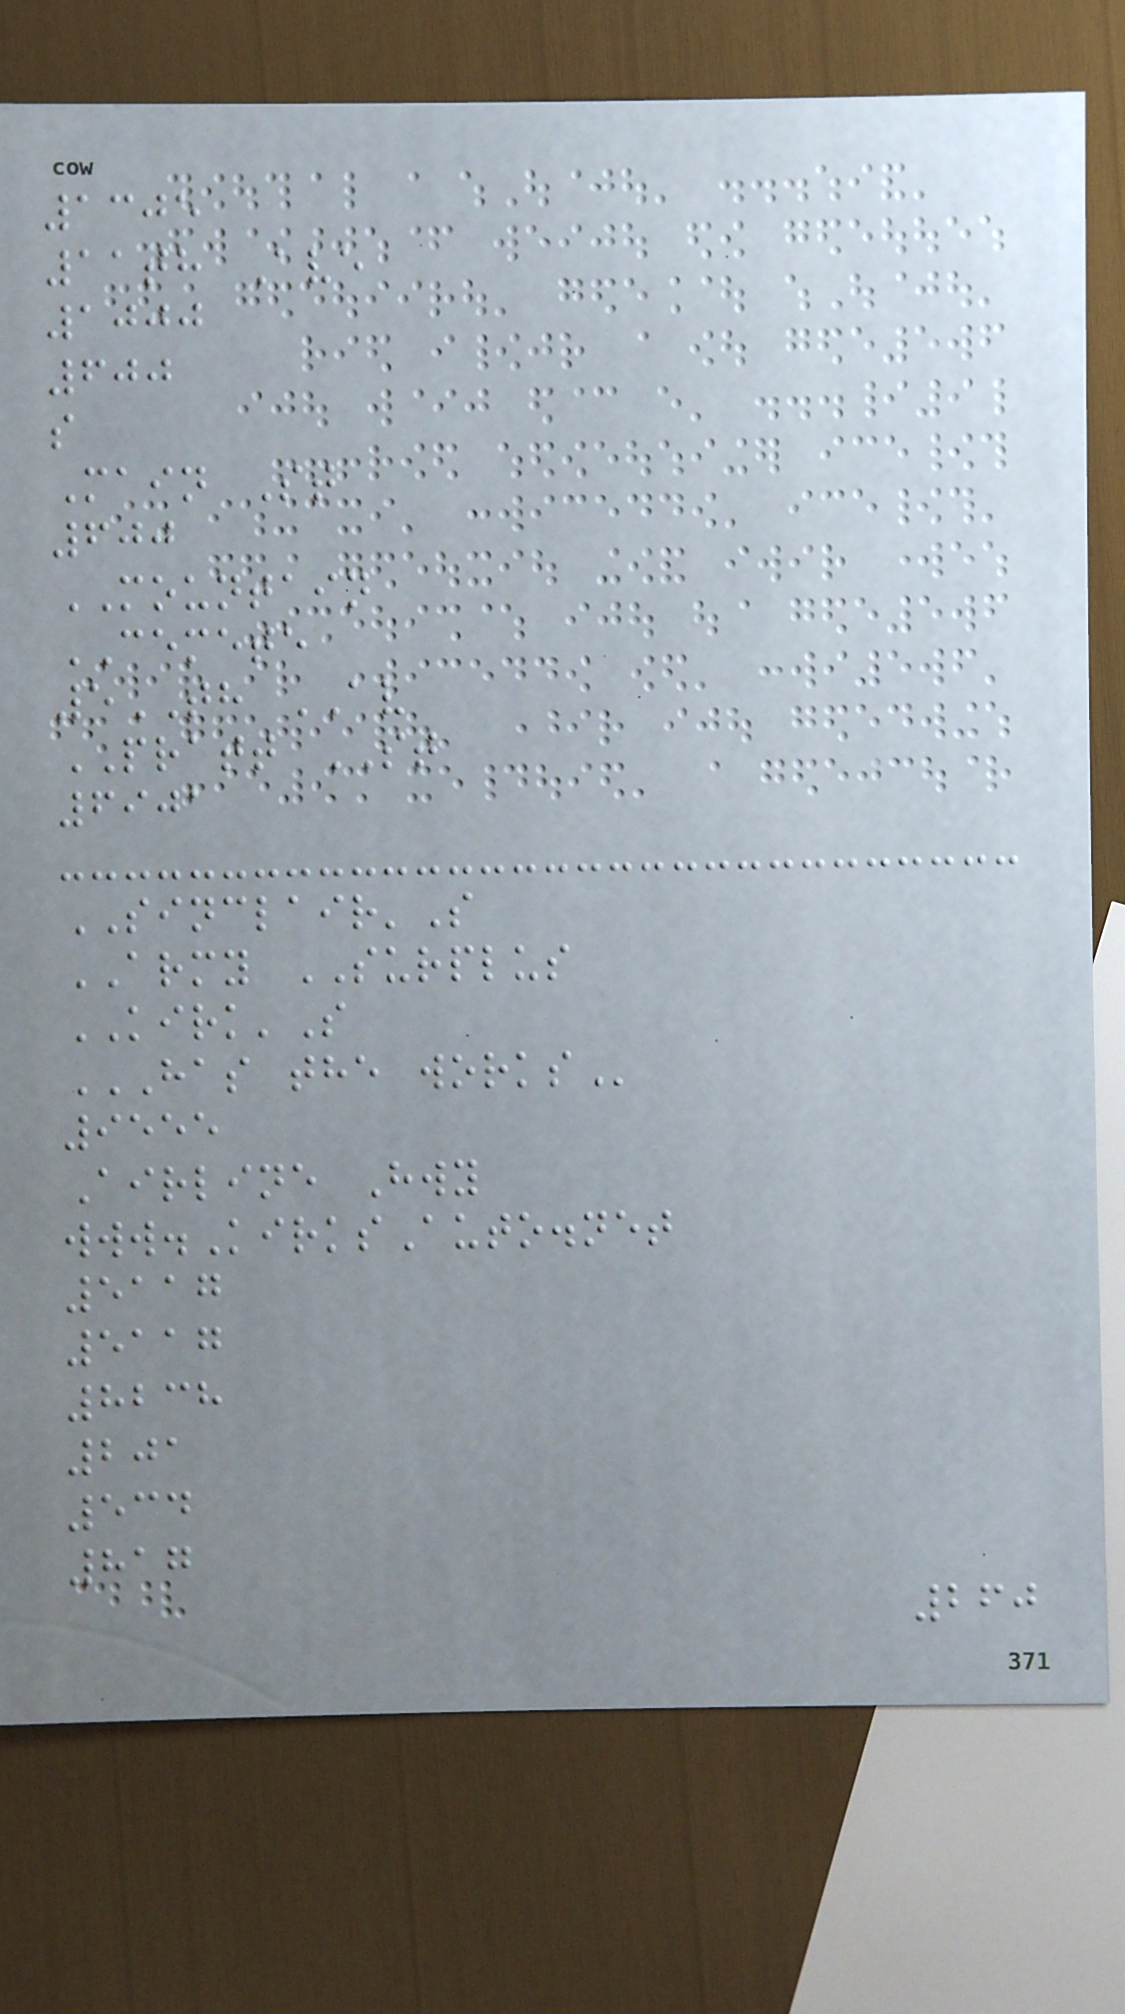1305
11th Ave
1000
600
s
Main St
600
MOUNTAIN
CEMETE
5TH AV
PRATT ST
6901
SINCLAIR'S
ARMY SURPLUS
KIRK'S
HAS THE WORKS
9555
Airline Hwy
www.KirksAuto.net
5117
5117
8238
201
534
817
260
